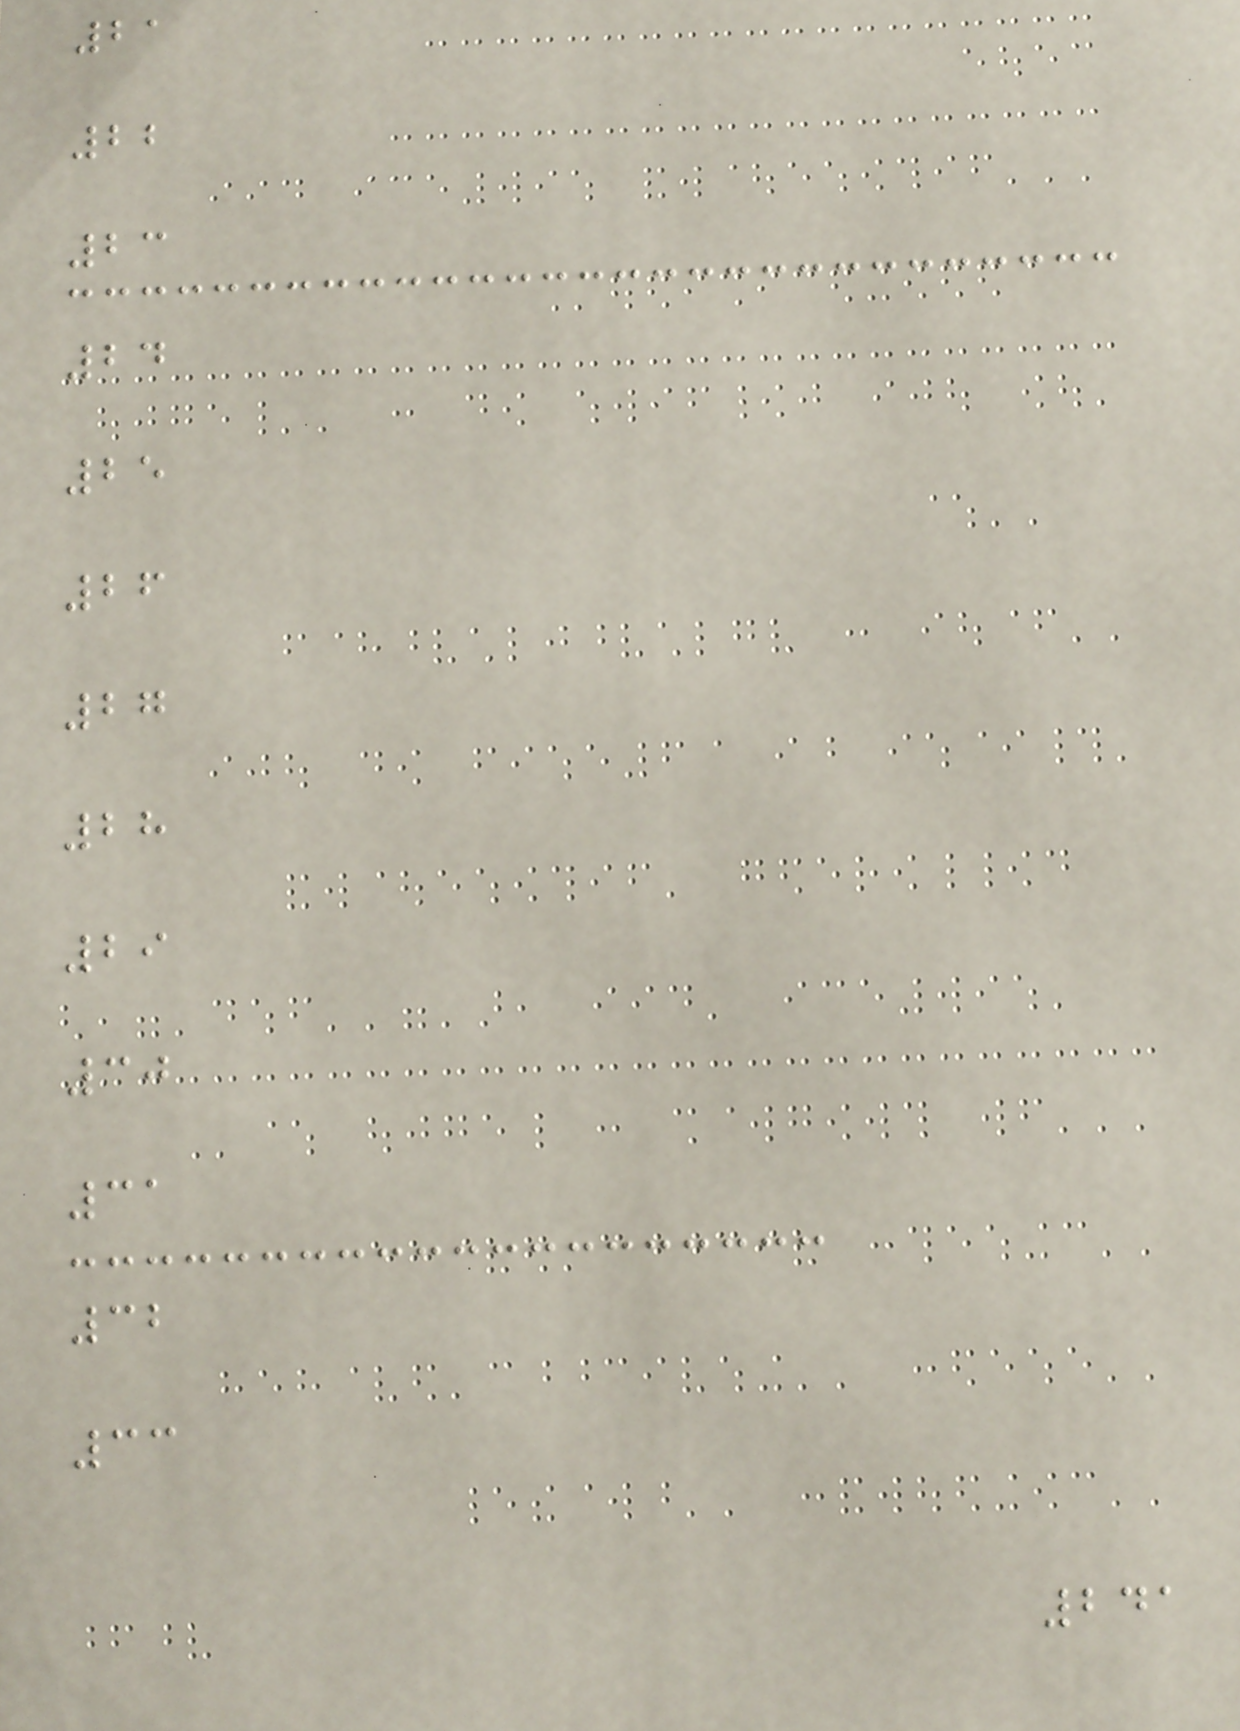21
22
23
24
25
26
27
28
29
30
31
32
33
241
